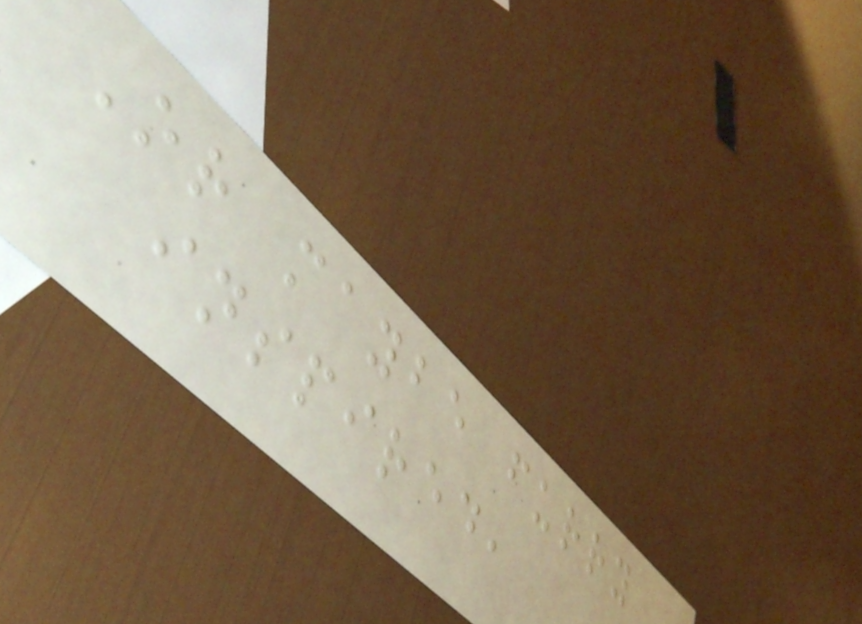Or maybe furry
inspired,
